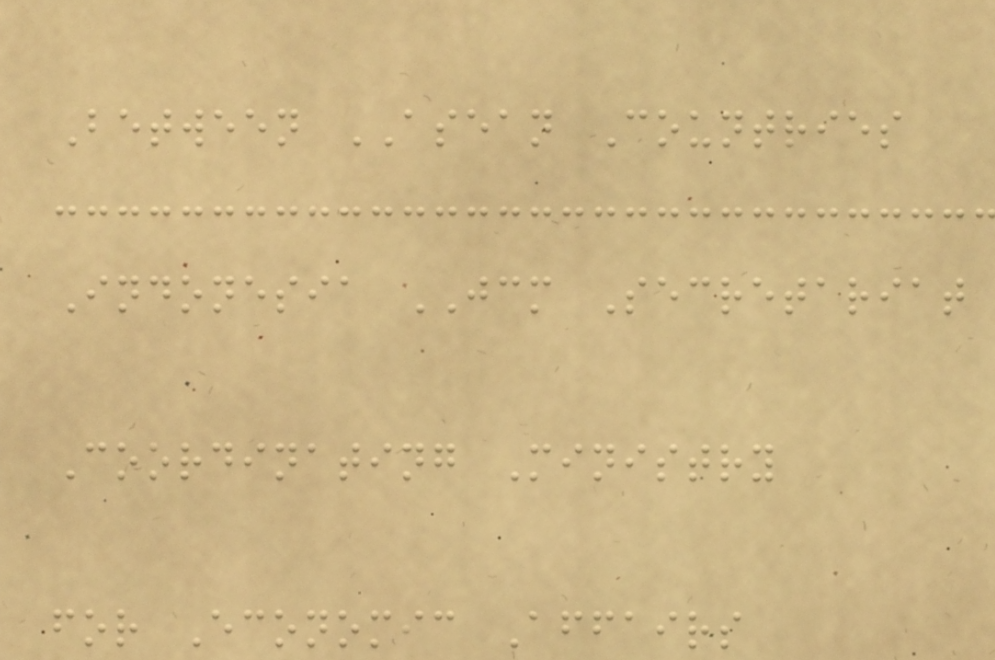Between ASEAN Countries
Indonesia JCM Secretariat
Coordinating Ministry
for Economic Affairs
